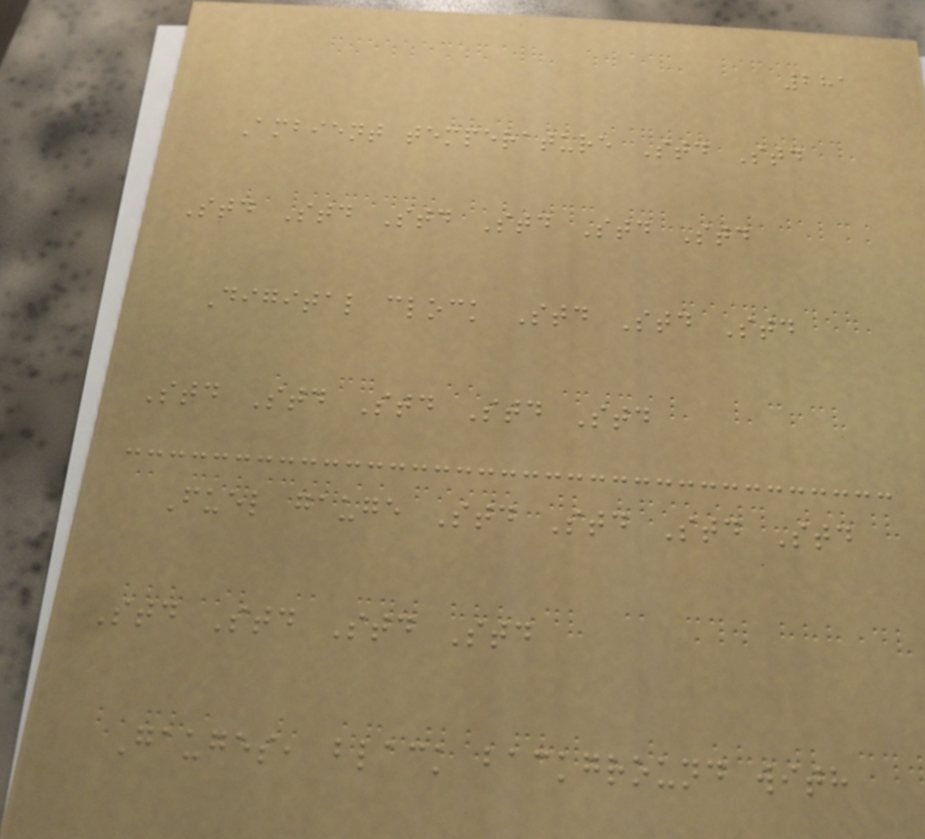281
Ambient temperature Std Std
Std Std Std Std Std Std
Digital clock Std Std Std
Std Std Std Std Std
Fuel gauge Std Std Std Std
Std Std Std Std
Gauges, black background with
